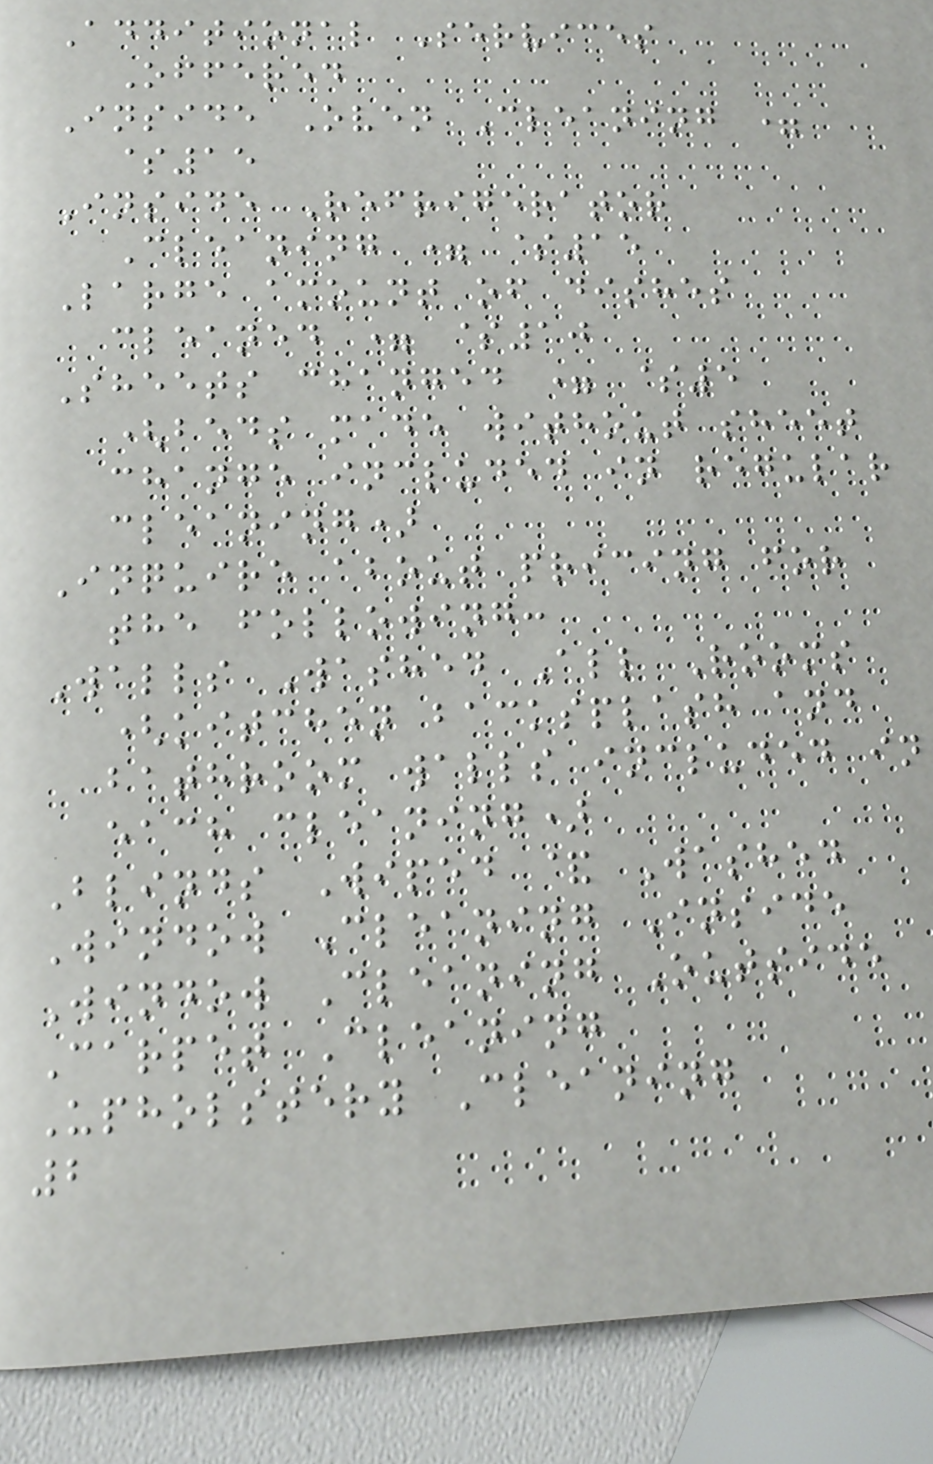Additional Services
Offered
Inside Oven Cleaning =
$15
Inside Refrigerator
Cleaning = $15
Large amount of dishes
cleaned = $10
Sheets changed = $5
(beds made without sheet
change included in regular
cleaning)
Inquire about pricing for
the following:
Walls Washed All Rooms
(kitchen backsplash and
bathroom walls included in
each cleaning)
Blinds Wiped & Washed
Window Cleaning Inside
Window Cleaning Outside
Carpet Cleaning
Upholstery Cleaning
2
